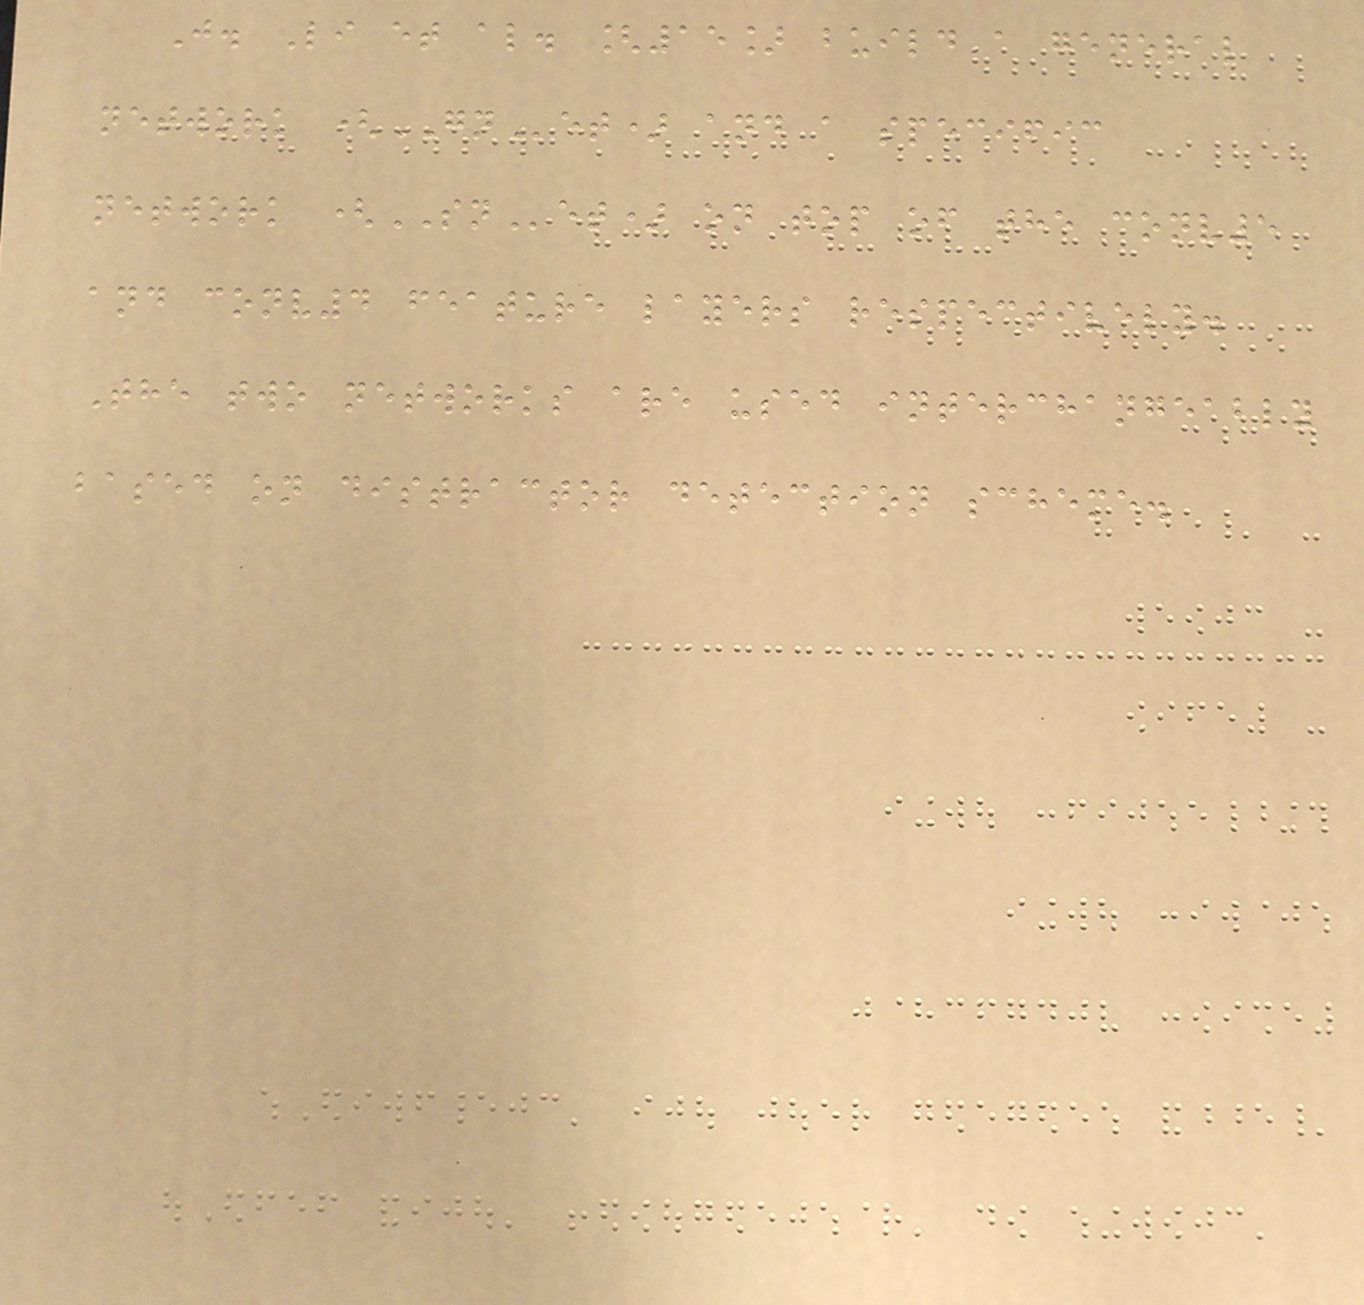J. Li et al. [15] build a general
network (GNet) and a specific
network (SNet) on top of the conv5
and conv4 feature layers respectively.
The two networks are used interchangeably
based on distractor detection scheme.
